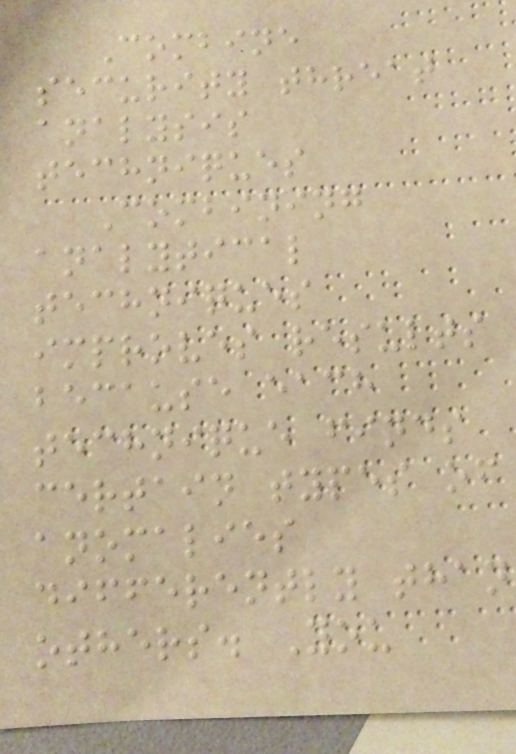Combine
security threat
analysis
techniques
Combining
analytical
techniques
improves results
because each
technique finds
certain types of
anomalies
differently than
others. You
